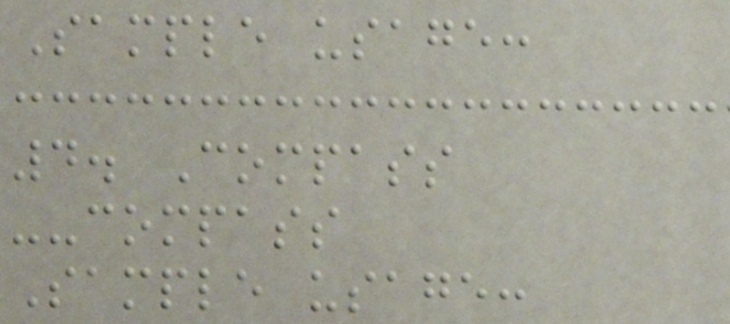Sample usage:
4. Compass
--compass
Sample usage:
